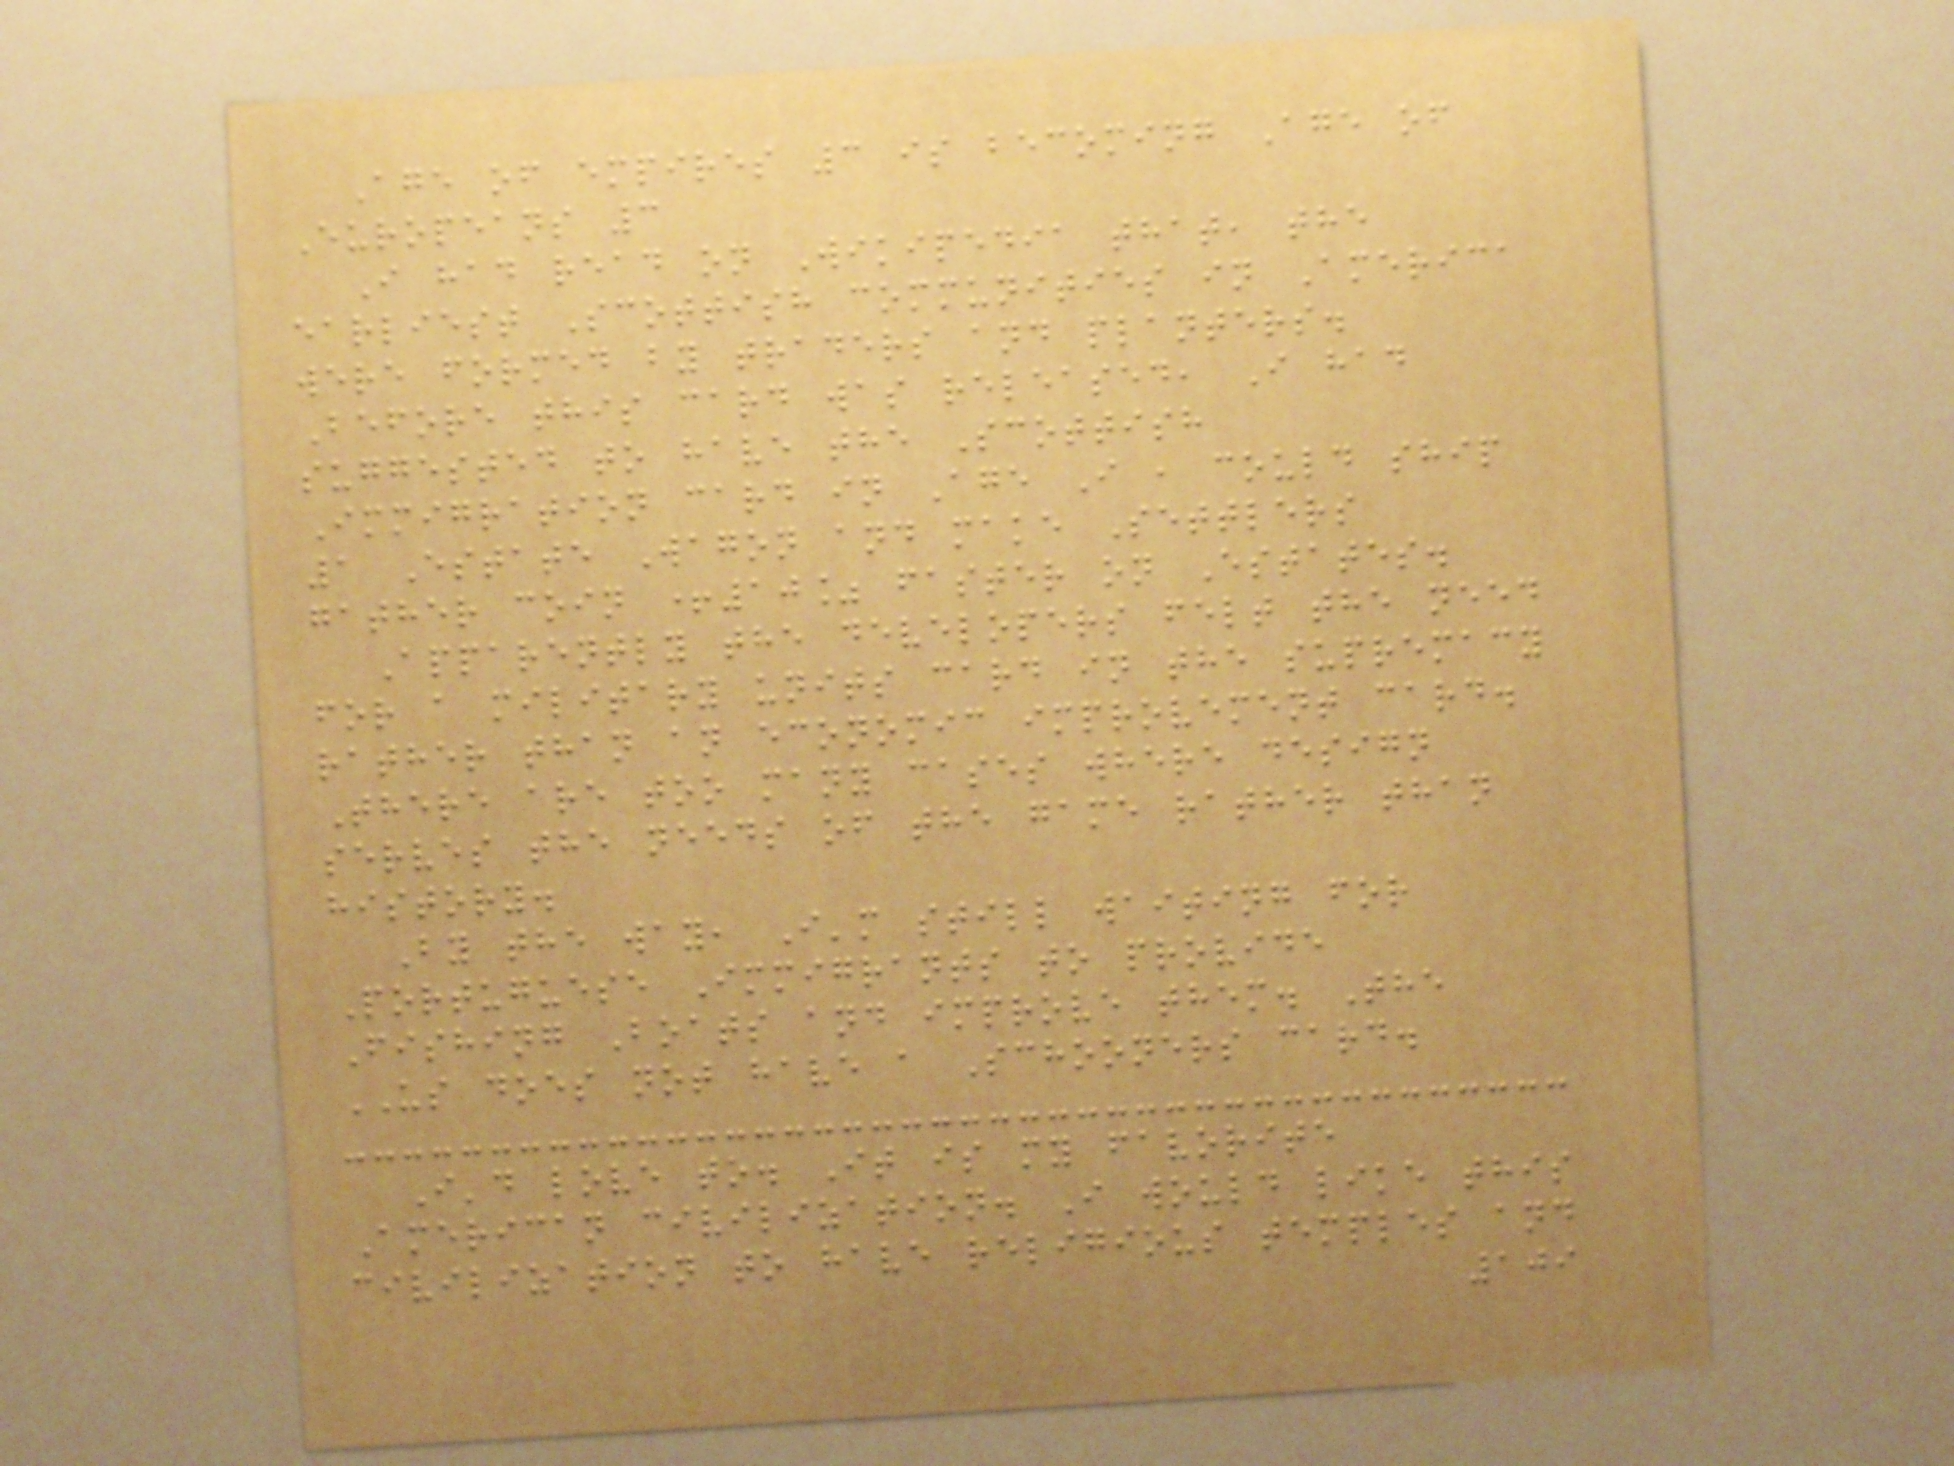Age of empires 3 is becoming Age of
Europeans 3
I had read on Wikipedia that, the
earliest Scottish communities in America
were formed by traders and planters.
Before this card was released, I had
suggested to have the Scottish
Immigration card in Age I , could ship
1 Estate Wagon and make Settlers
gather coin +10% faster on Estates.
Apparently the developers felt the need
for a military units card in the supremacy
rather than an economic improvement card.
There are too many cases where design
serves the needs of the game rather than
history.
By the way, I'm still waiting for
Portuguese Immigrants to provide
Fishing Boats and improve them. The
US does not have a Schooners card.
I'd love to. It is my favorite
American civilization. I would like this
civilization to have religious temples and
109
